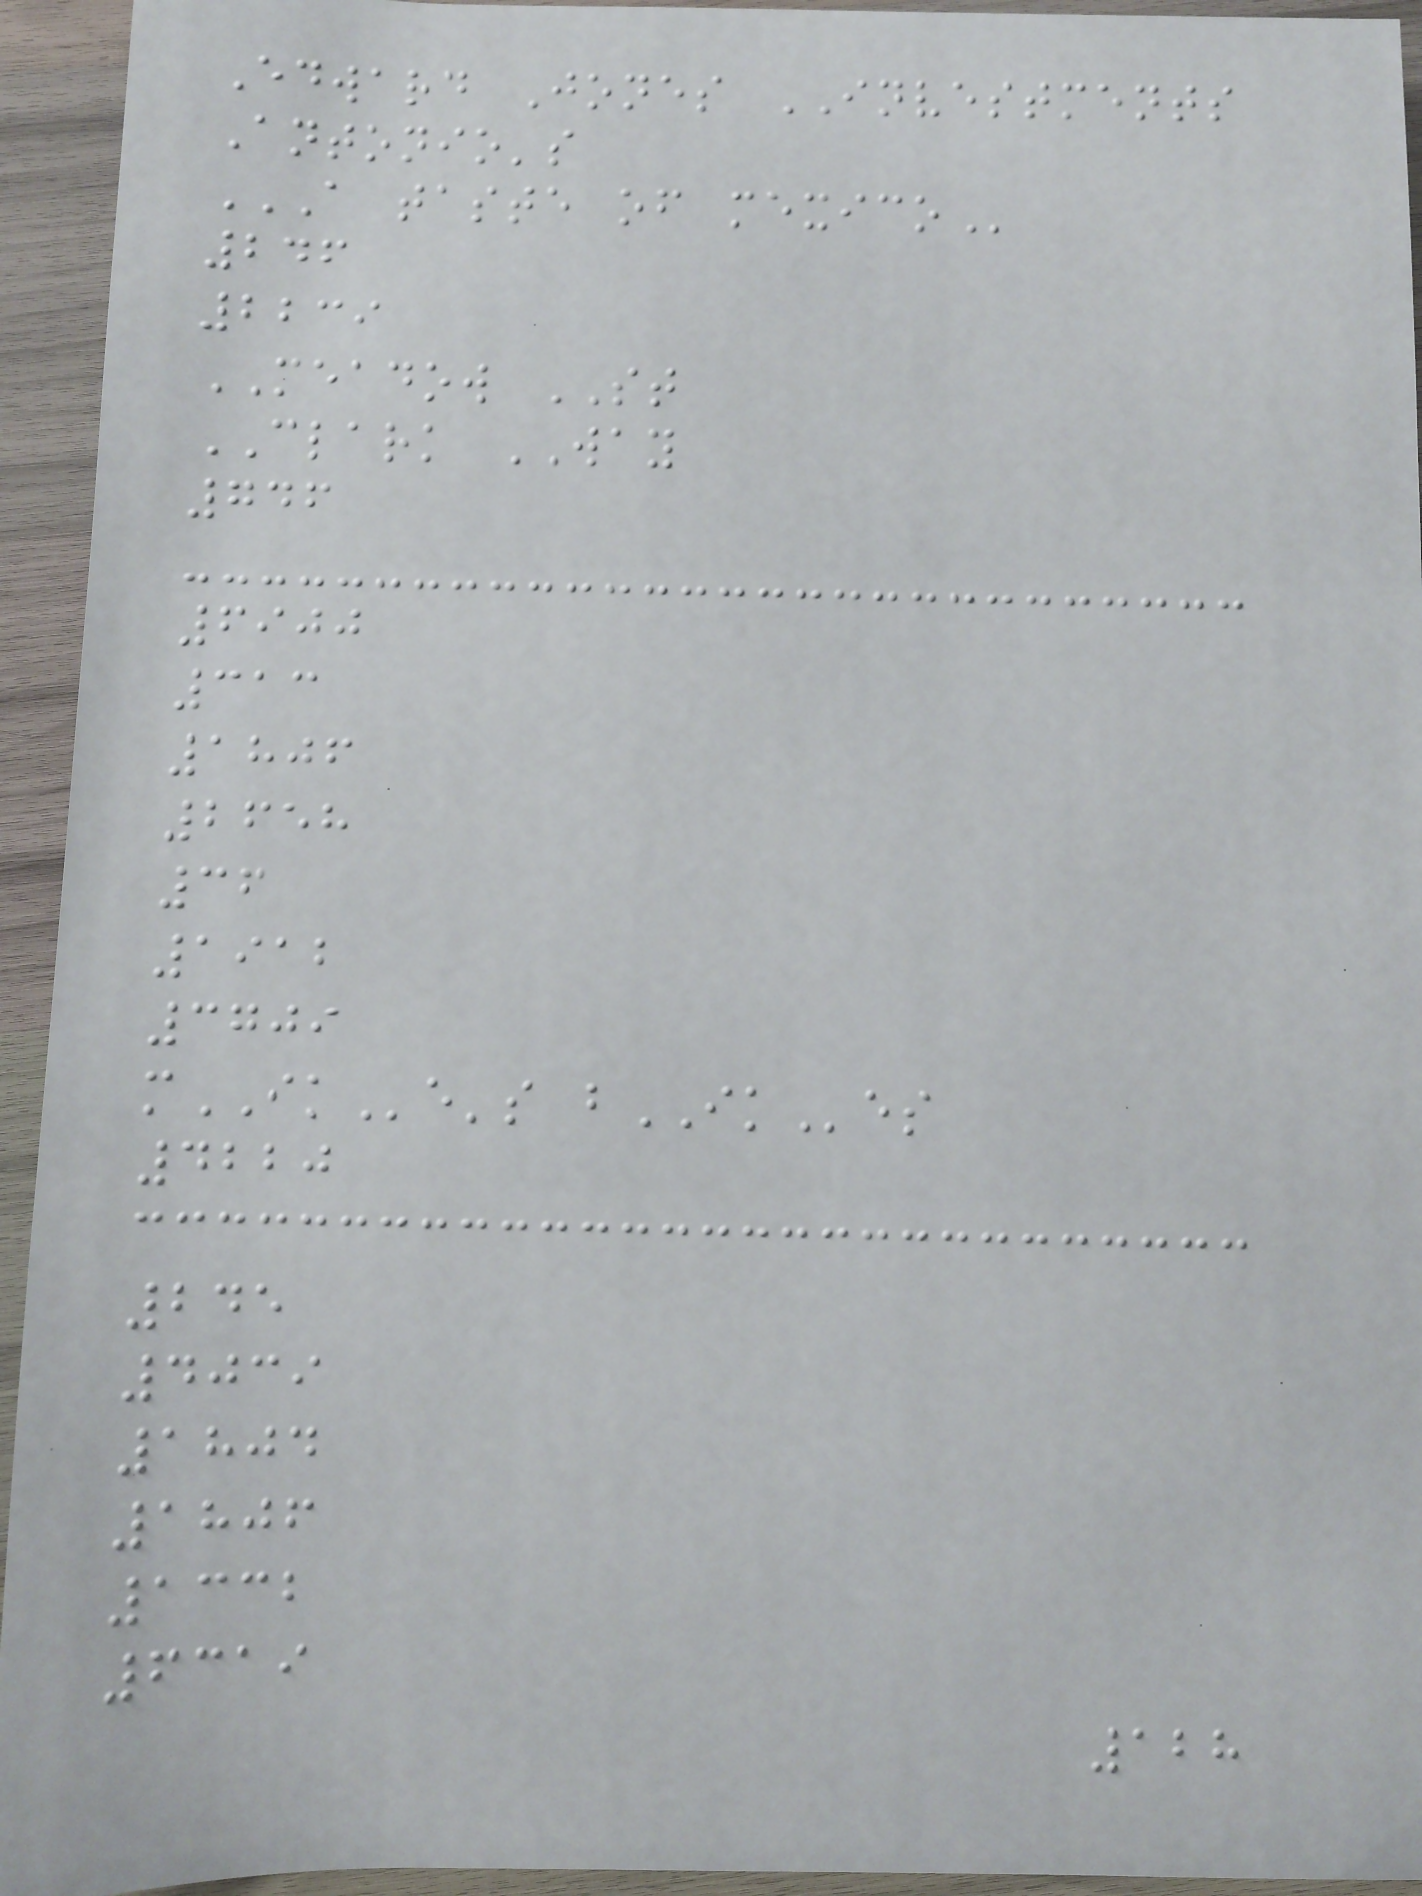Edward Jones INVESTMENTS
Antonio's
A TASTE OF MEXICO
246
2239
MEADOW ST
CLARK WAY
746
6900
313
1806
2658
36
1912
3709
mIKe's bIKes
4220
245
4039
1804
1806
1332
6319
128
